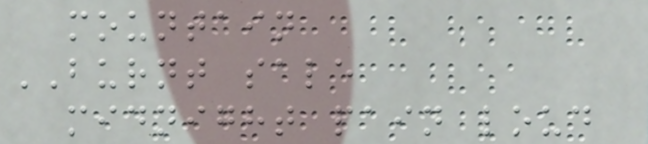mountain
BURNT sale
midnight pain loud
